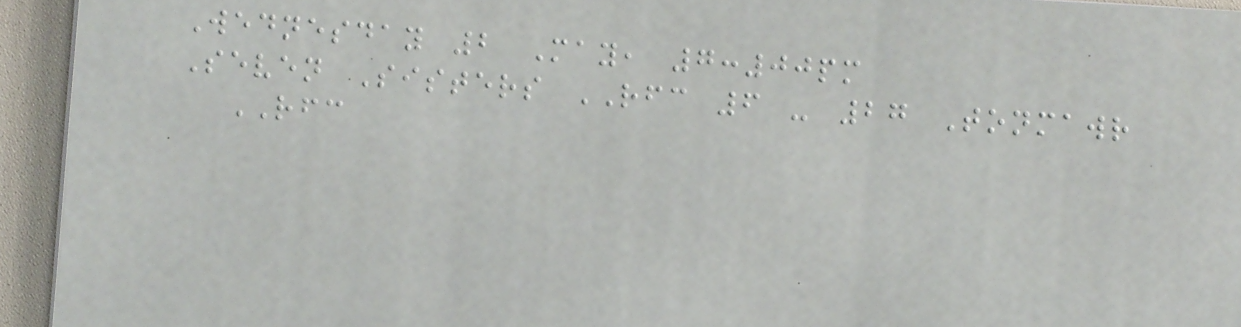Wednesday 2 May, 7:00pm
Seven Sisters RFC 6 - 27 Tonmawr
RFC
